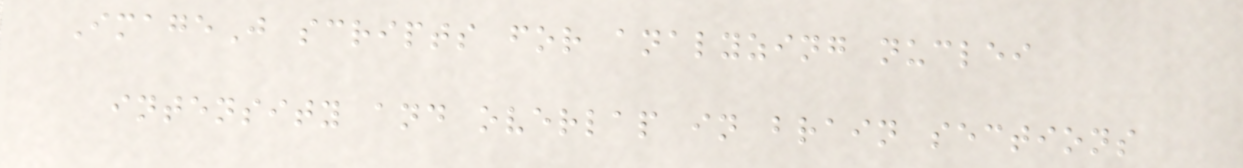ImageJ scripts for analyzing nuclei
intensity and overlap in brain sections
